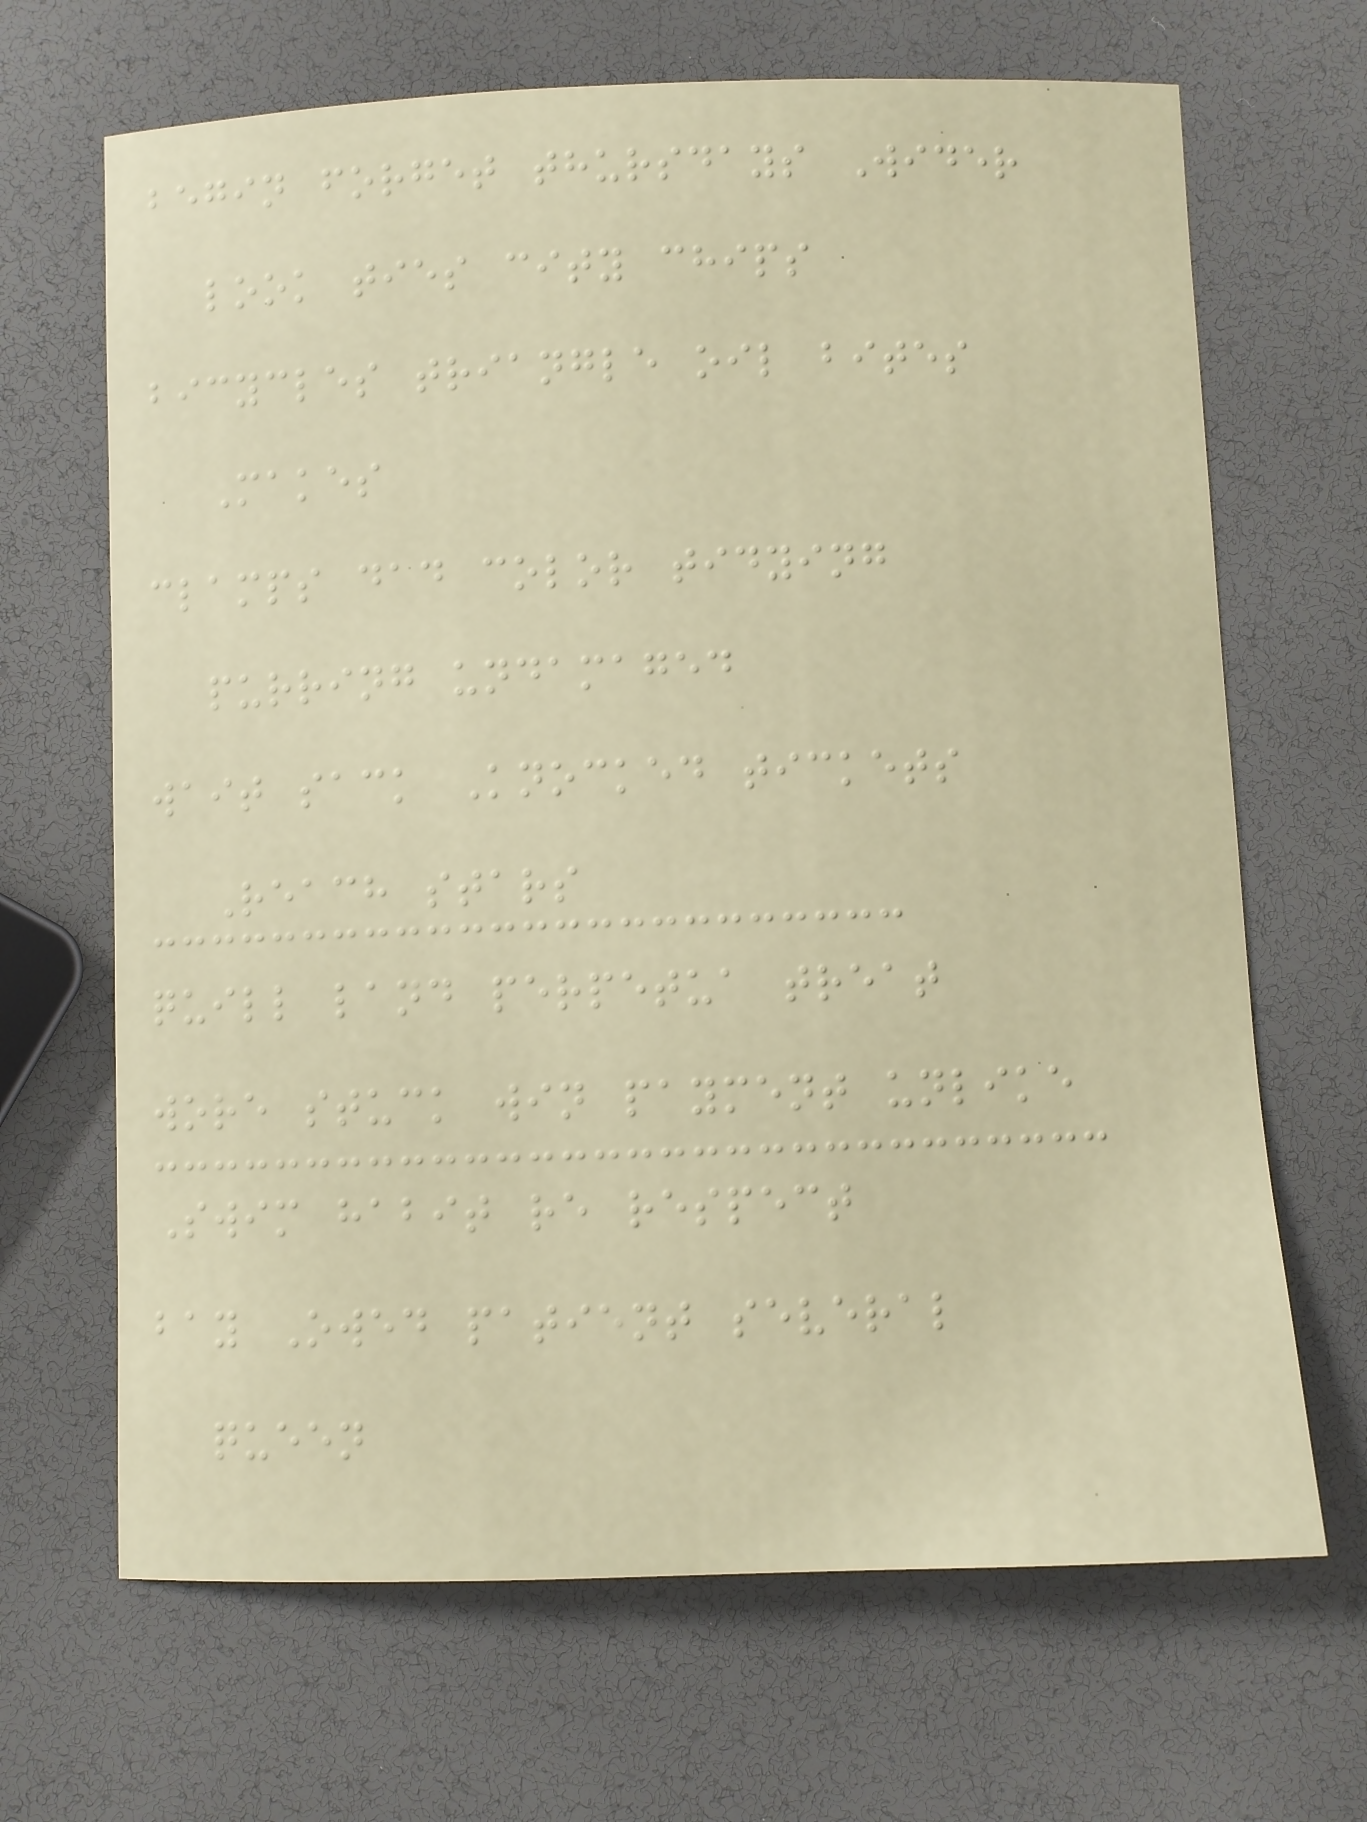begin forget thursdays Wider
look ties city chips
bicycles triangle oil bites
Makes
clamps dad color tidying
purring undamaged
wait sack Knocked tickets
Reach stars
quill land perpetua treat
wore stuck win payment unlike
Swim habit re respect
bay Owed patient several
queen
